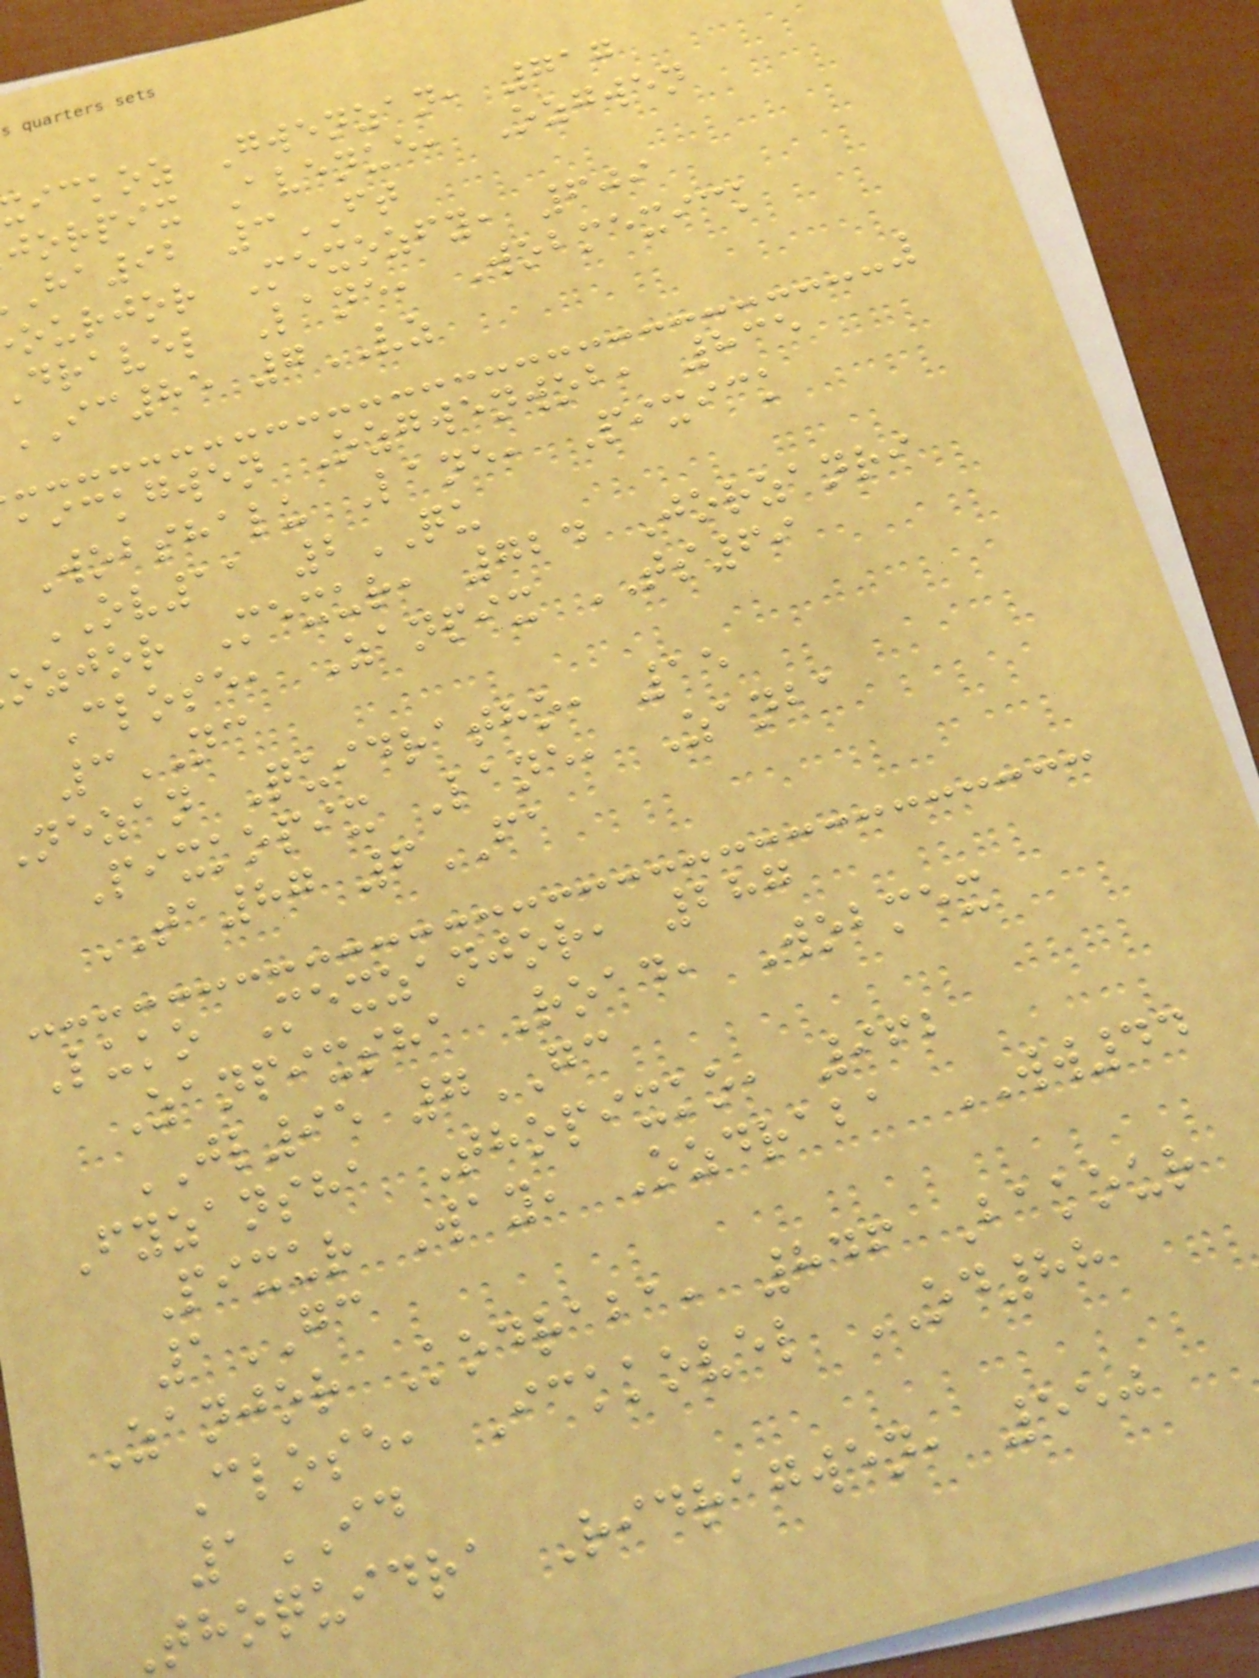ickoz Gwenzan, 717
jorpix Avenue, Ozgwen
ha92 3FT
ourjor Mexozfy, 609
dravel Lane, Wobmexick
IC85 7VZ
aickgwen Ozgwenwob, 835
Wobshalu Lane, Pixick
OV11 2QU
ozjor Mexur, 724 Jorzanri
Close, Zanpix TS69
3NC
nezan Quidratho, 15
Pixkopix Lane, Zanba
TA87 6FA
Luko Mexzanjor, 287
Zanpixsha Road, Wobmex
JL95 7GC
Fyzansha Thopixko, 962
Pixur Way, Ozdraba WW44
1GC
Zanjor Kodraba, 846 Bakour
Close, Ickkovel OD88
1ID
Thoquidra Ridragwen, 550
